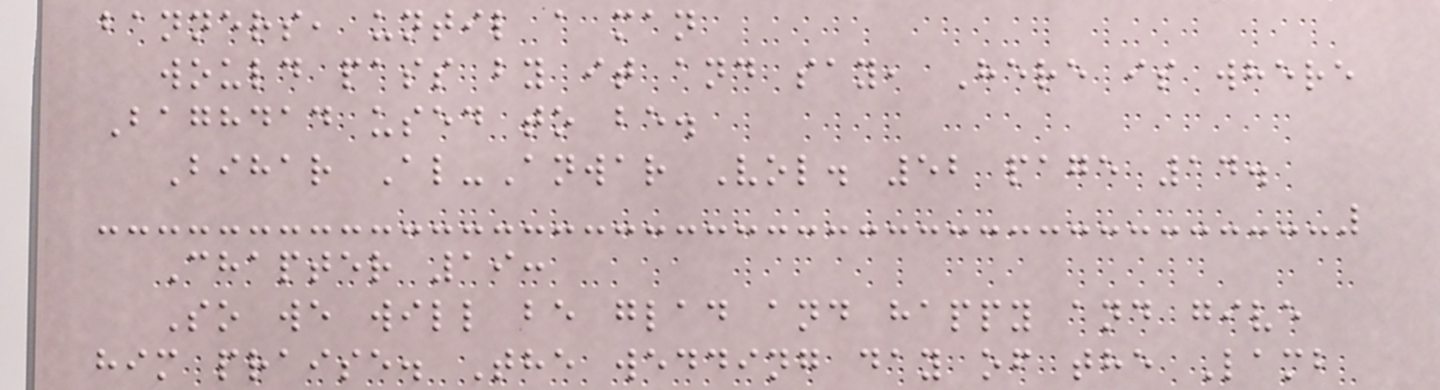banners, until a man
would pass by it and say, Here is where
Baghdad used to be.
Bihar Al-Anwar Vol. 52 page 14.
Chapter 19:
So we will be glad and happy and give
him praise. The wedding day of the Lamb
